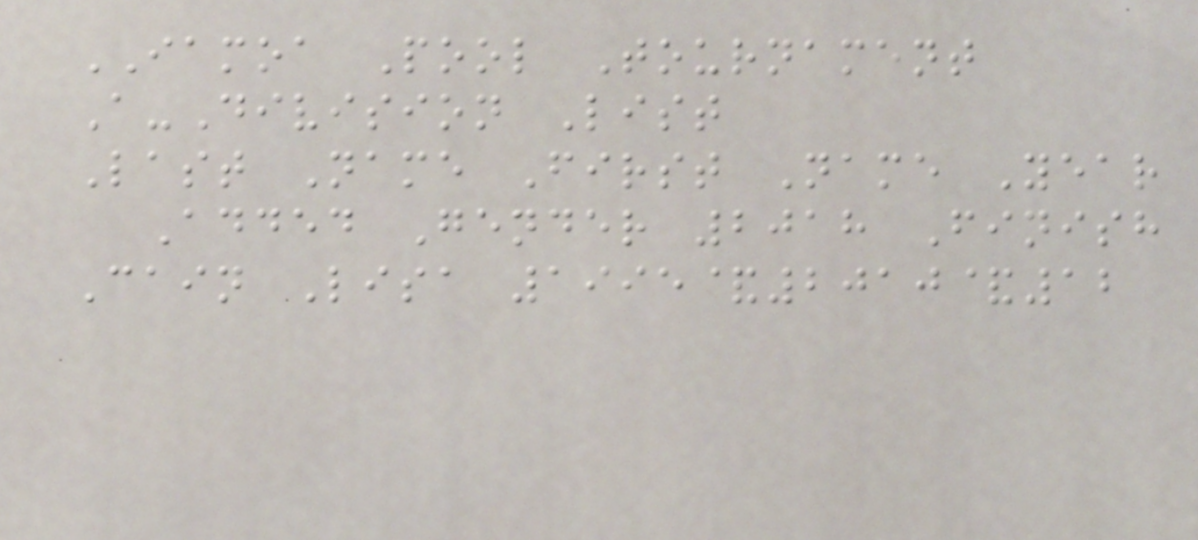IAMOA Pool Tournament
A-Division List
Last Name First Name Year
Added Gender 2018 Finish
Cain Lisa 1995&2010&12
